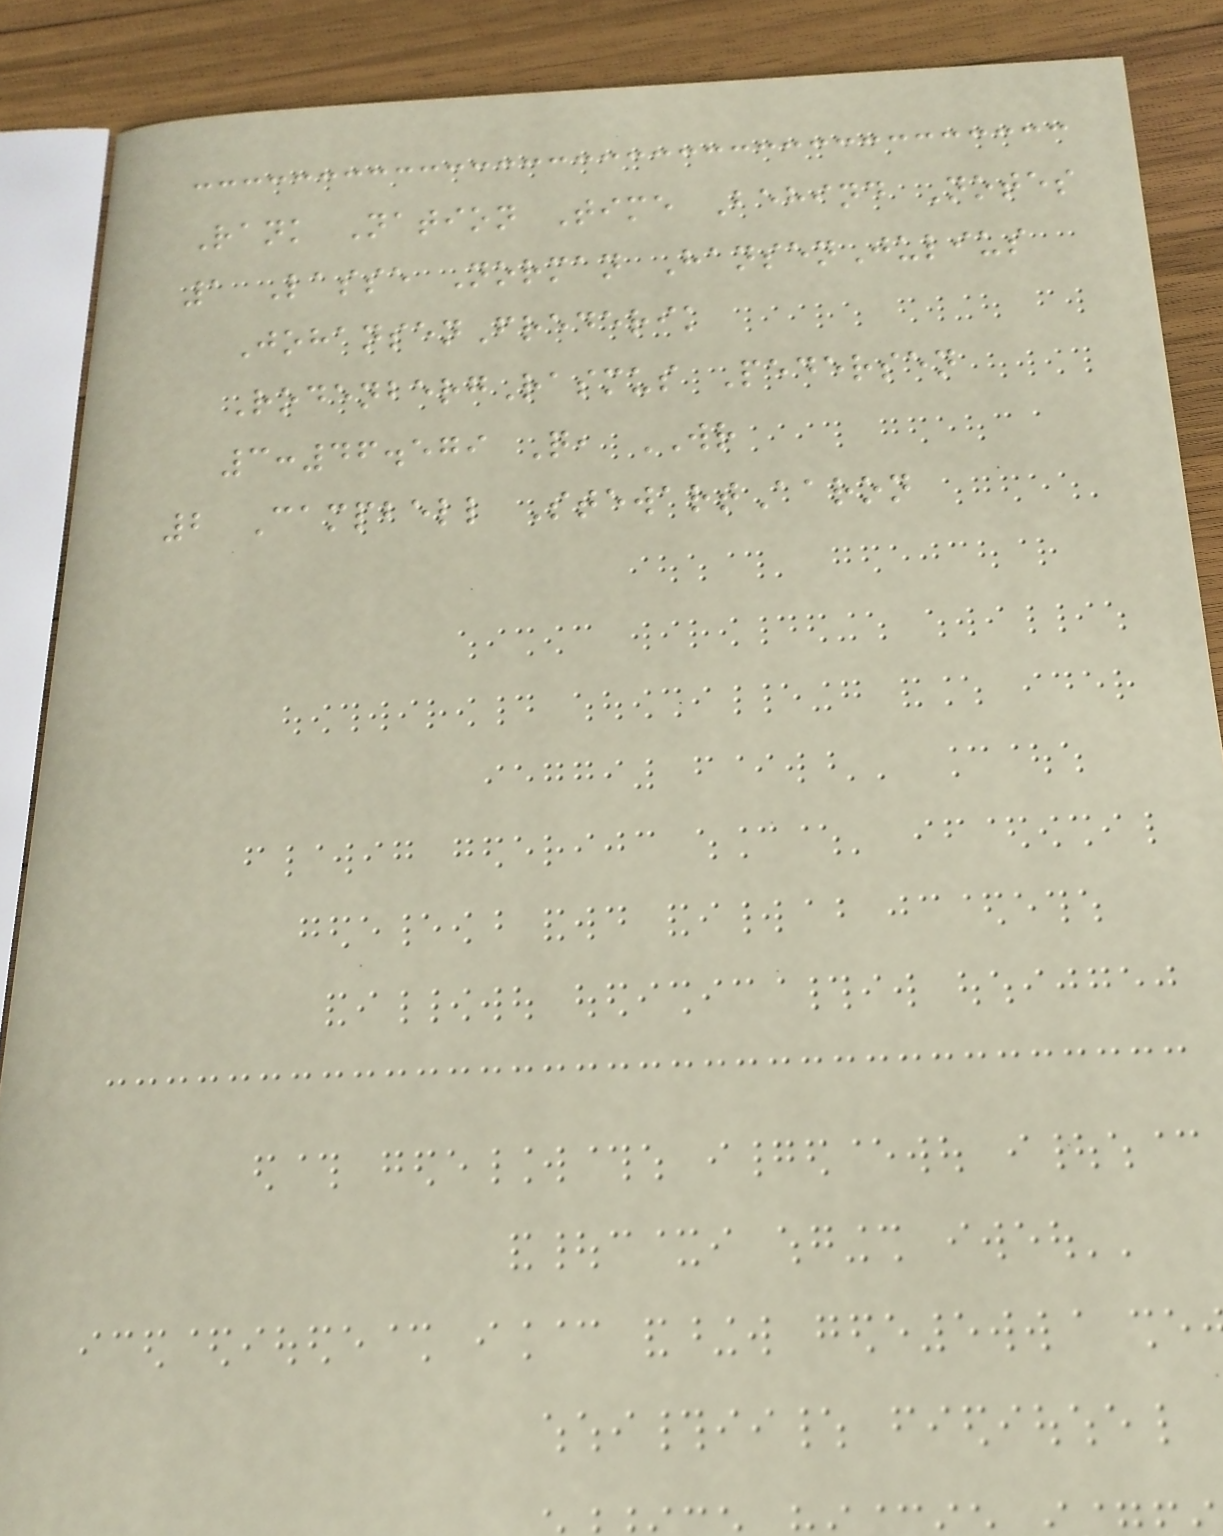Rank Nation Time Behind Notes
1 Lasse Norman HansenJulius
JohansenFrederik
RodenbergRasmus Pedersen
3:46.579 Q, WR
2 Campbell StewartAaron
